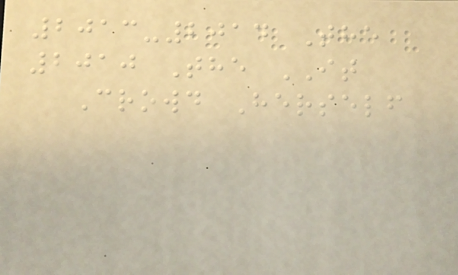2013-2014 The
2010 The IT
Crowd Herself
